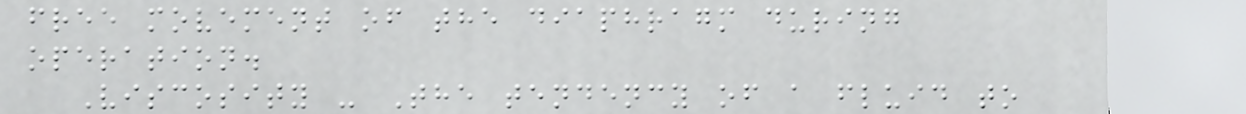free movement of the diaphragm during
operation.
Viscosity - The tendency of a fluid to
